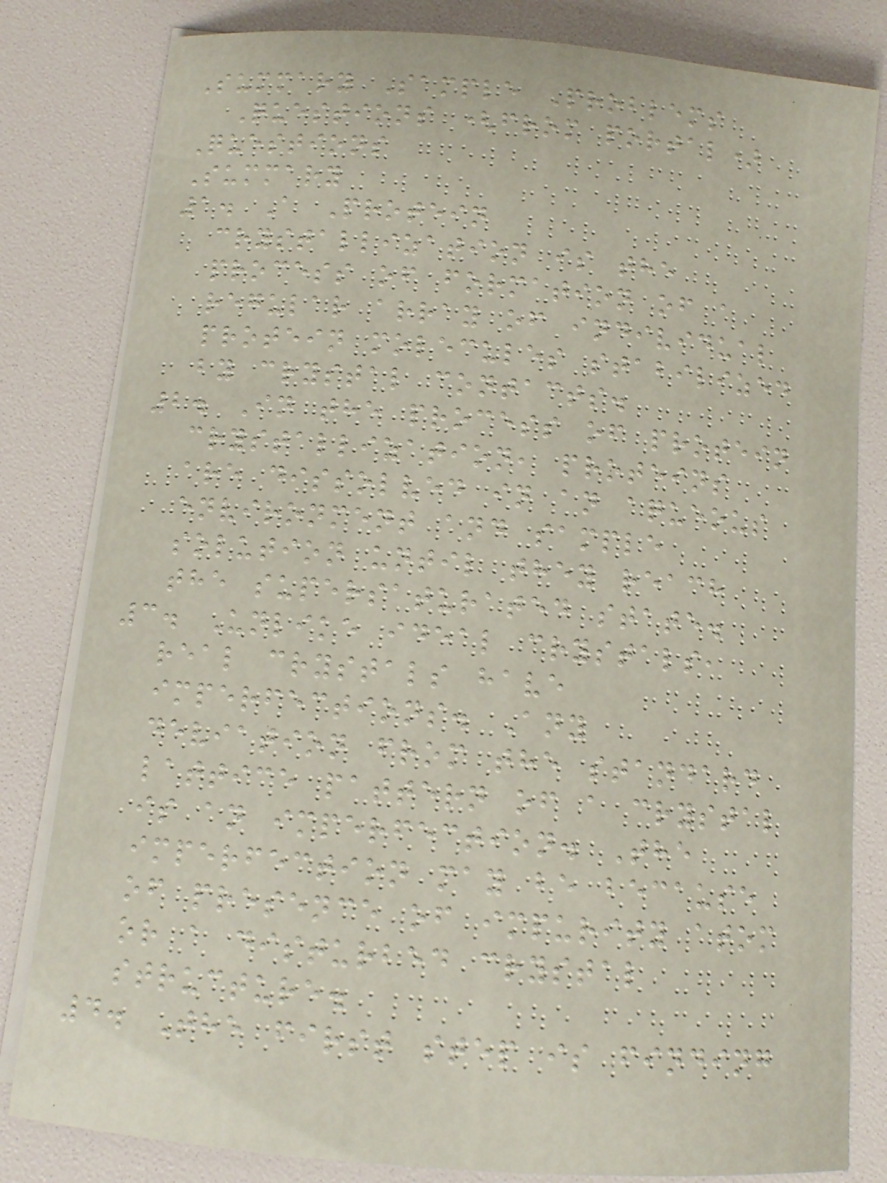Summary Sample Problems
Questions (from portal)
Questions
Summary
1. A Protein
crystallization is the
process of formation of a
regular array of individual
protein molecules stabilized
by crystal contacts.
2. In the process of protein
crystallization, proteins
are dissolved in an aqueous
environment and sample
solution until they reach
the supersaturated state.
3. Unlike ideal crystals,
real crystals have
imperfections. Any
deviation from the standard
lattice pattern of a crystal
is an imperfection. The
imperfection may be because
of presence of impurity atom
or a disturbed crystal
structure.
4. The first step is finding
